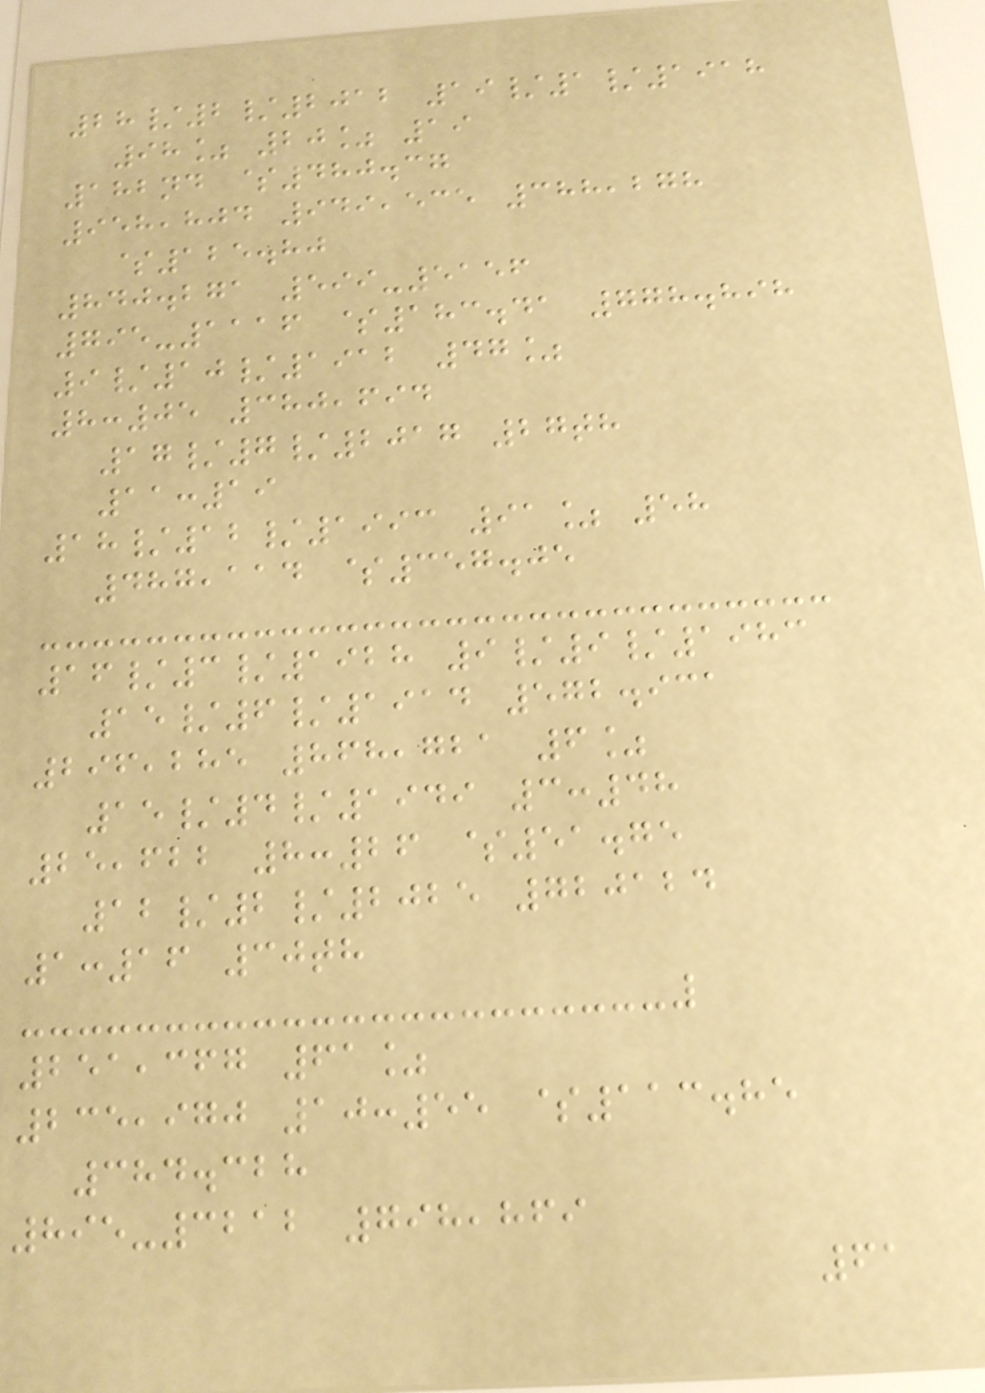28/2/2012 19/1/1918
98% 20% 19
182nd $480.37
958,804 949,535 388,278
$125.80
840.271 599-5156
795-1116 $183.41 778.898
9/10/1912 47%
8:05 380,694
17/7/2017 27th
11:19
18/12/1993 91% 58
487,114 $357.05
16/3/1928 9/9/1983
15/6/1914 572.931
296,285 868,721 6%
15/4/1949 3:48
25,622 8:26 $51.75
12/2/2025 720124
1:16 30th
251,367 61%
235,970 10:55 $113.85
384.328
895-3212 798,869
61
